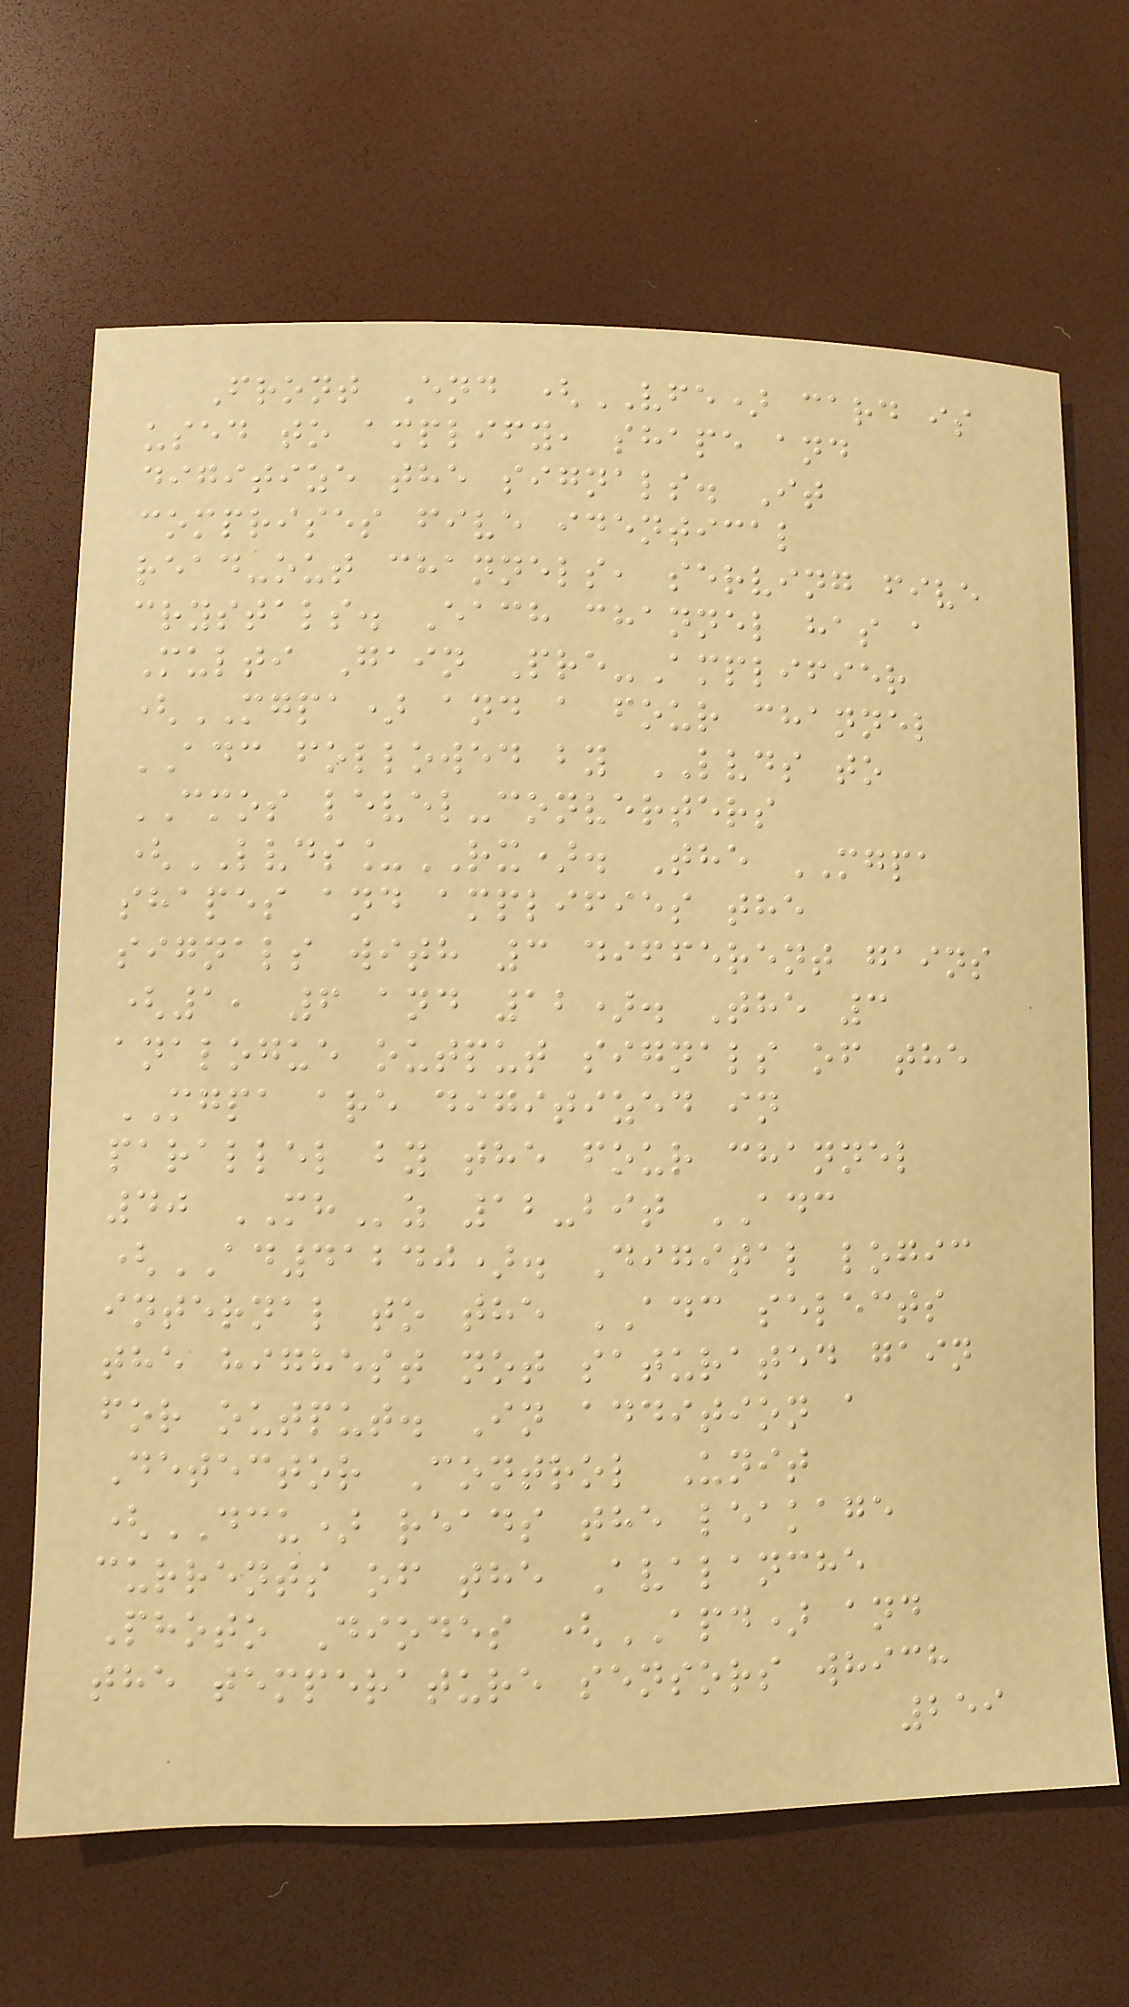Front End (VFE) card is
used to amplify, shape and
digitize the signals. It
comprises five identical
read-out channels, serving five
crystals. Each channel has a
Multi Gain Pre-Amplifier
(MGPA) and a four channel
ADC followed by LVDS to
CMOS level-converters
(LVDS_RX). The MGPA
shapes and amplifies the
signals with 3 different gains
(1, 6 and 12). The 3
analogue output signals of the
MGPA are digitized in
parallel by the four channel
40 MHz 12-bit ADC
(AD41240). Digital logic
internal to the ADC selects
the highest not saturated gain
for output. In addition a
Detector Control Unit
(DCU) reads the leakage
currents of the Avalanche
Photo Diodes (APD) and
the temperature sensors which
259
